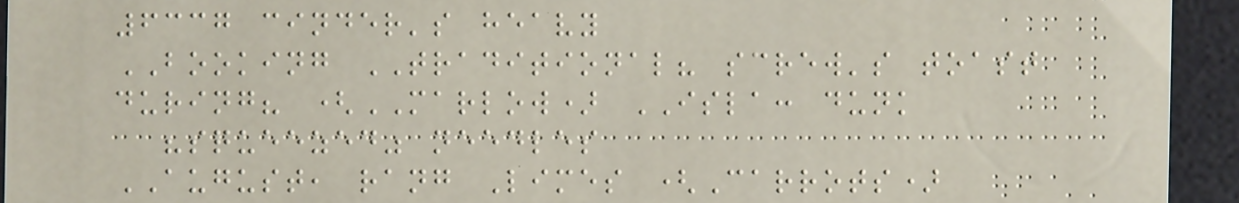6337 cinder's heavy
BOOKING TRADITIONAL? screw's toast
during? (MARLOW) ISLA: dunk
"squeezed" needles
AUGUST, rang Limes (Carrots)
